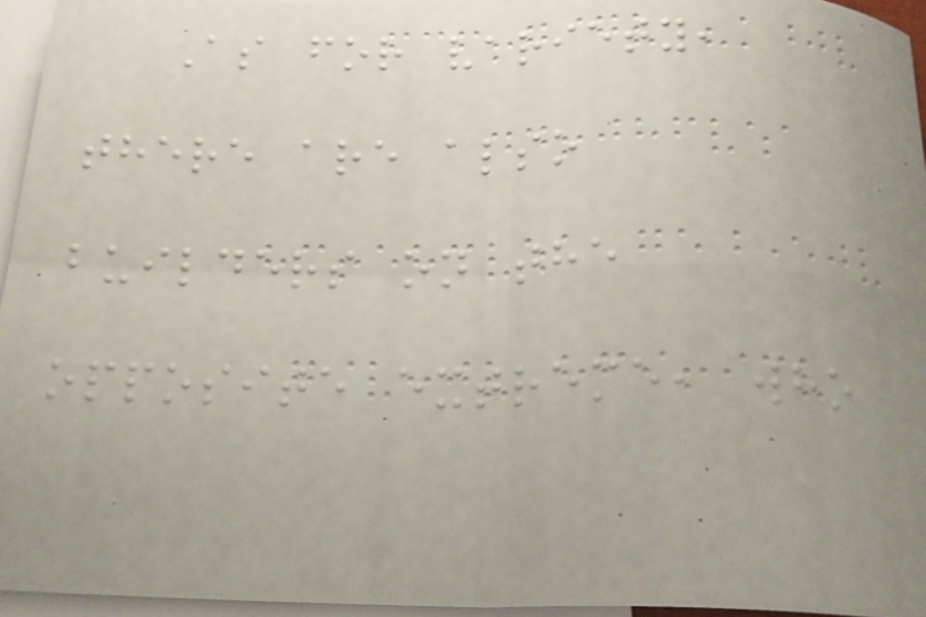As for variety,
there are also
builders on the
opposite extreme, who
